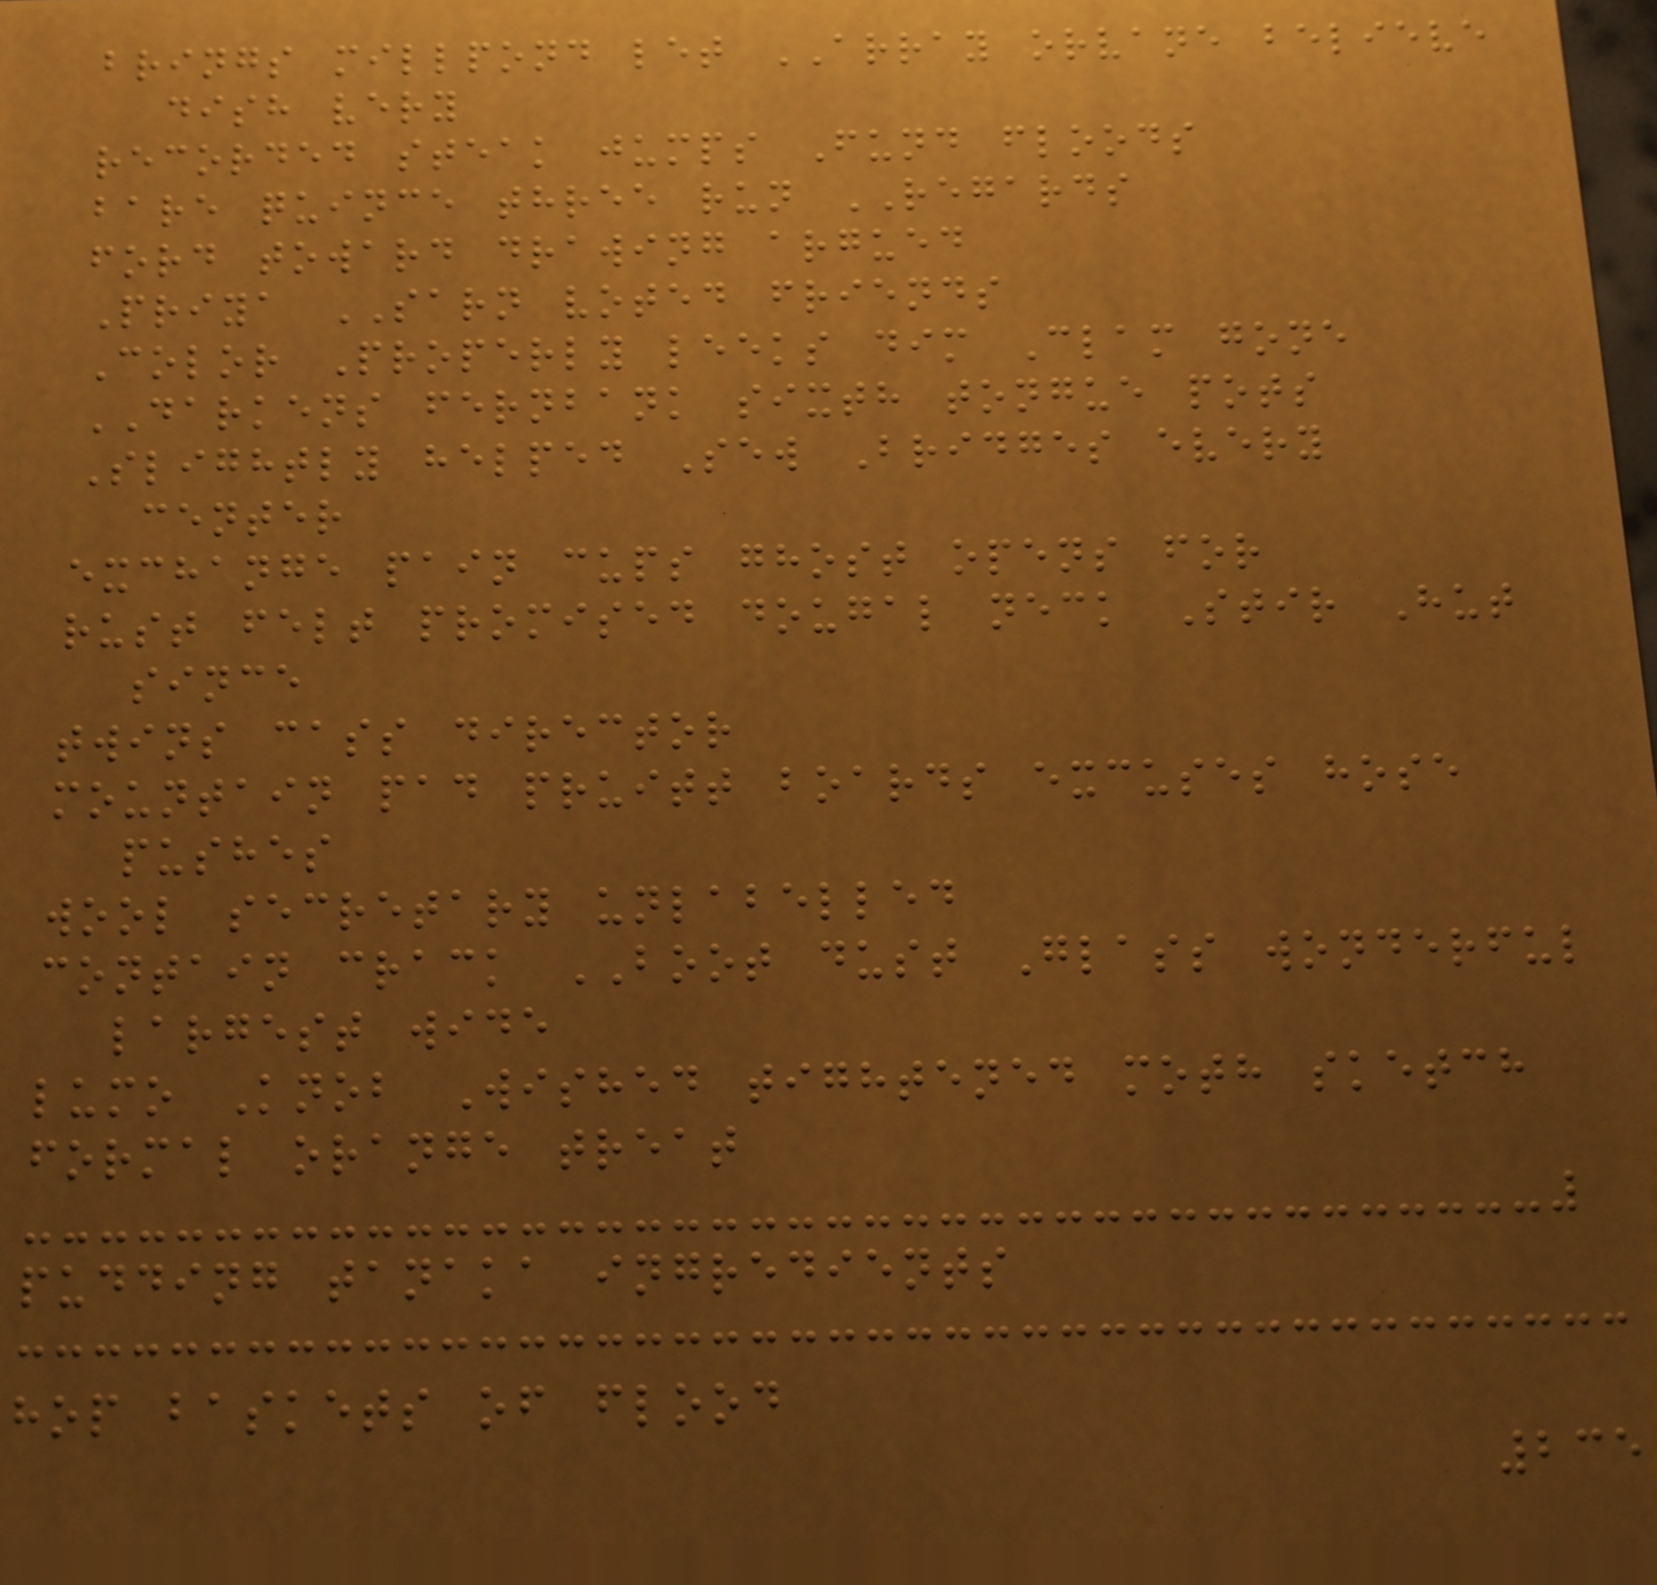brings millpond let ARRAY orvane believe
dish very
recorded steak jumps Fund floods
bare quince three run REGARDS
ford toward drawing argued
Priya SARN voted friends
Color Properly leeks dim Clam gone
DARKENS fernbank sixth tongue pots
Slightly helped Sew Bridges every
center
exchange pain cups ghost opens for
rust felt promised dougal neck Stir Hut
since
twins cass director
mountain pad pruitt boards excuses hose
pushes
wool secretary unlabelled
contain crack BOOT dust Glass wonderful
largest wide
lumo Knob Wished tightened moth sketch
formal orange treat
pudding tanaka ingredients
hop baskets of flood
235
